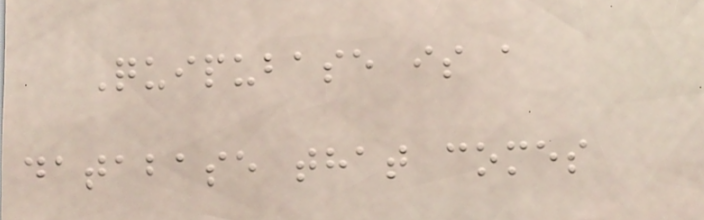Quipubase is a
database that comes
